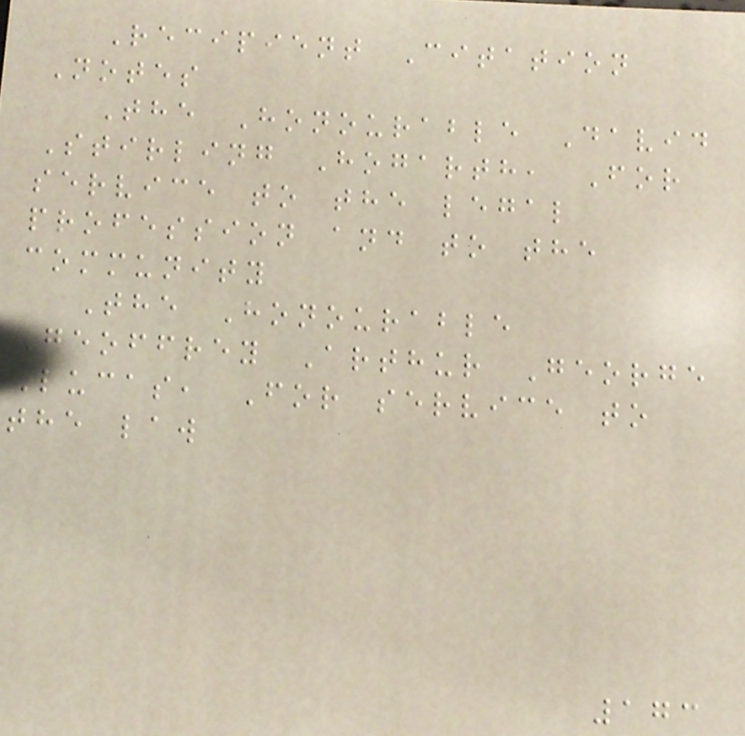Recipient Citation
Notes
The Honourable David
Stirling Hogarth, For
service to the legal
profession and to the
community
The Honourable
Geoffrey Arthur George
Lucas, For service to
the law
173
